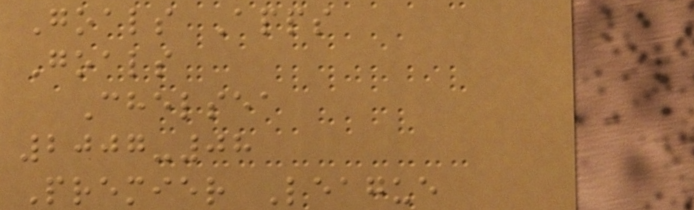Goals Apps
Goals
Chelsea
2007-08
Premier League
